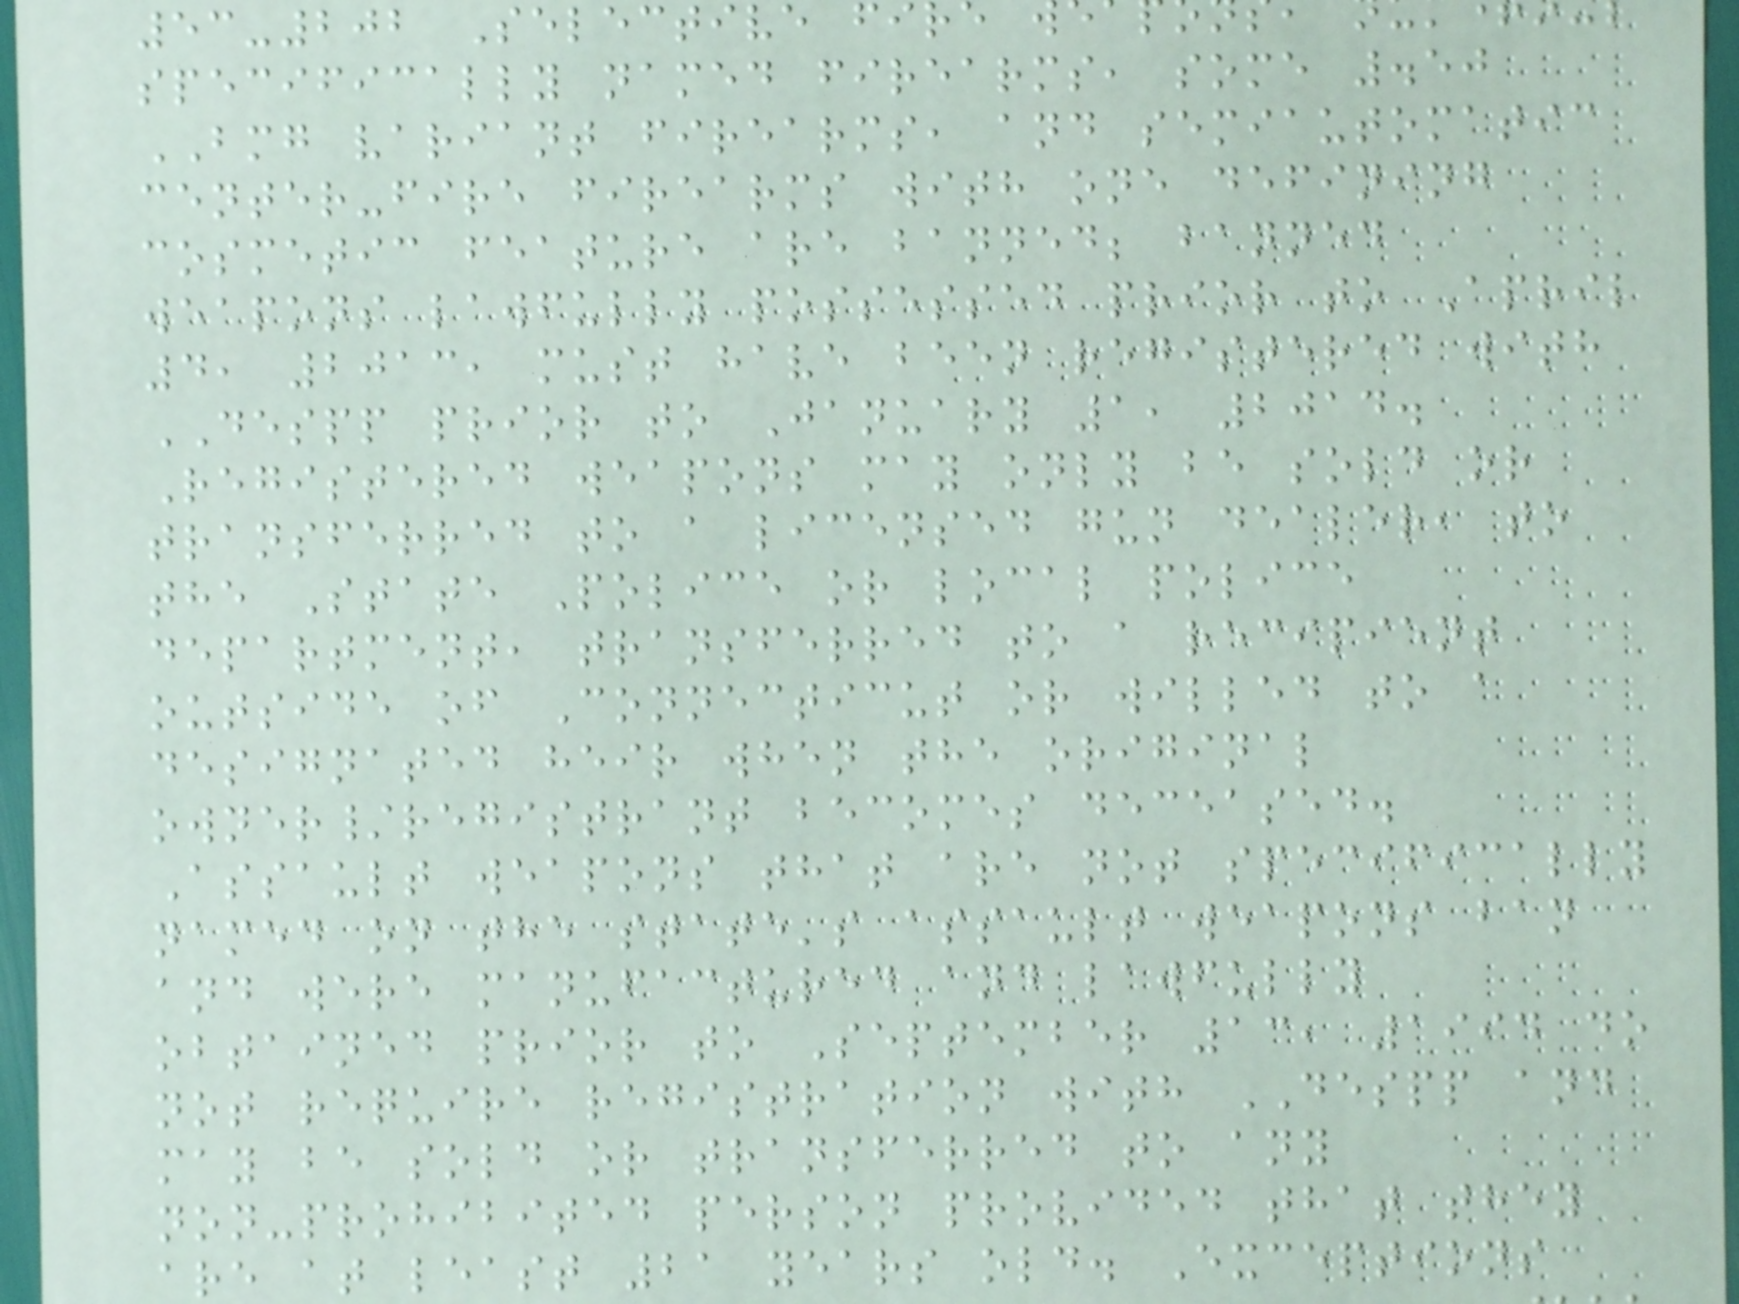53-202 Selective fir
specifically named firearms, some .50
BMG variant firearms, and semiautomatic
center-fire firearms with one defining
cosmetic feature are banned; banned
weapons lawfully possessed prior to April
4, 2013, must have been registered with
DESPP prior to January 1, 2014.
Registered weapons may only be sold or
transferred to a licensed gun dealer, to
the State Police or local police
department, transferred to a recipient
outside of Connecticut or willed to a
designated heir when the original
owner/registrant becomes deceased.
Assault weapons that are not specifically
named on the state's assault weapons ban
and were manufactured and lawfully
obtained prior to September 13, 1994 do
not require registration with DESPP and
may be sold or transferred to any
non-prohibited person provided that they
are at least 21 years old. Exceptions
